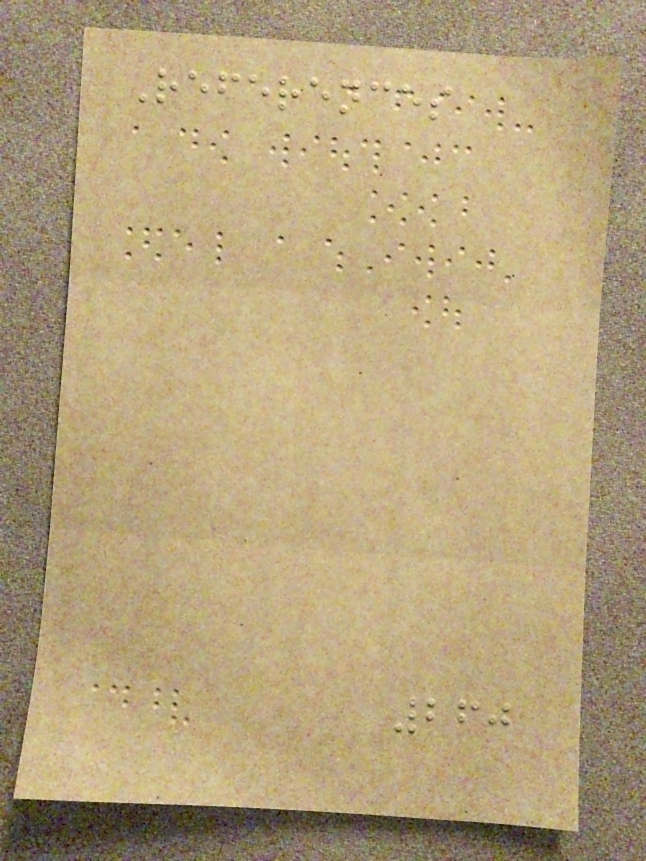References
260
